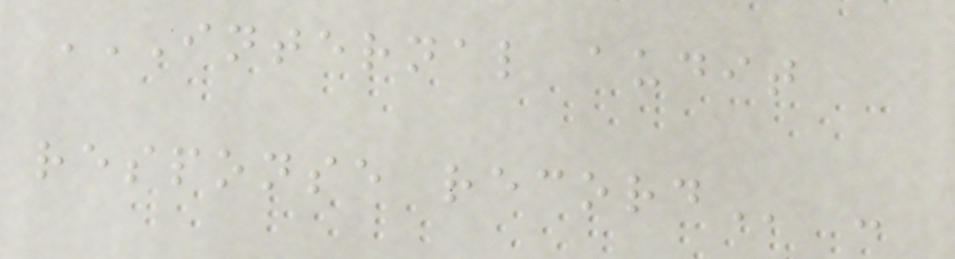INTERNAL AUDIT
RESPONSE RECORD -
